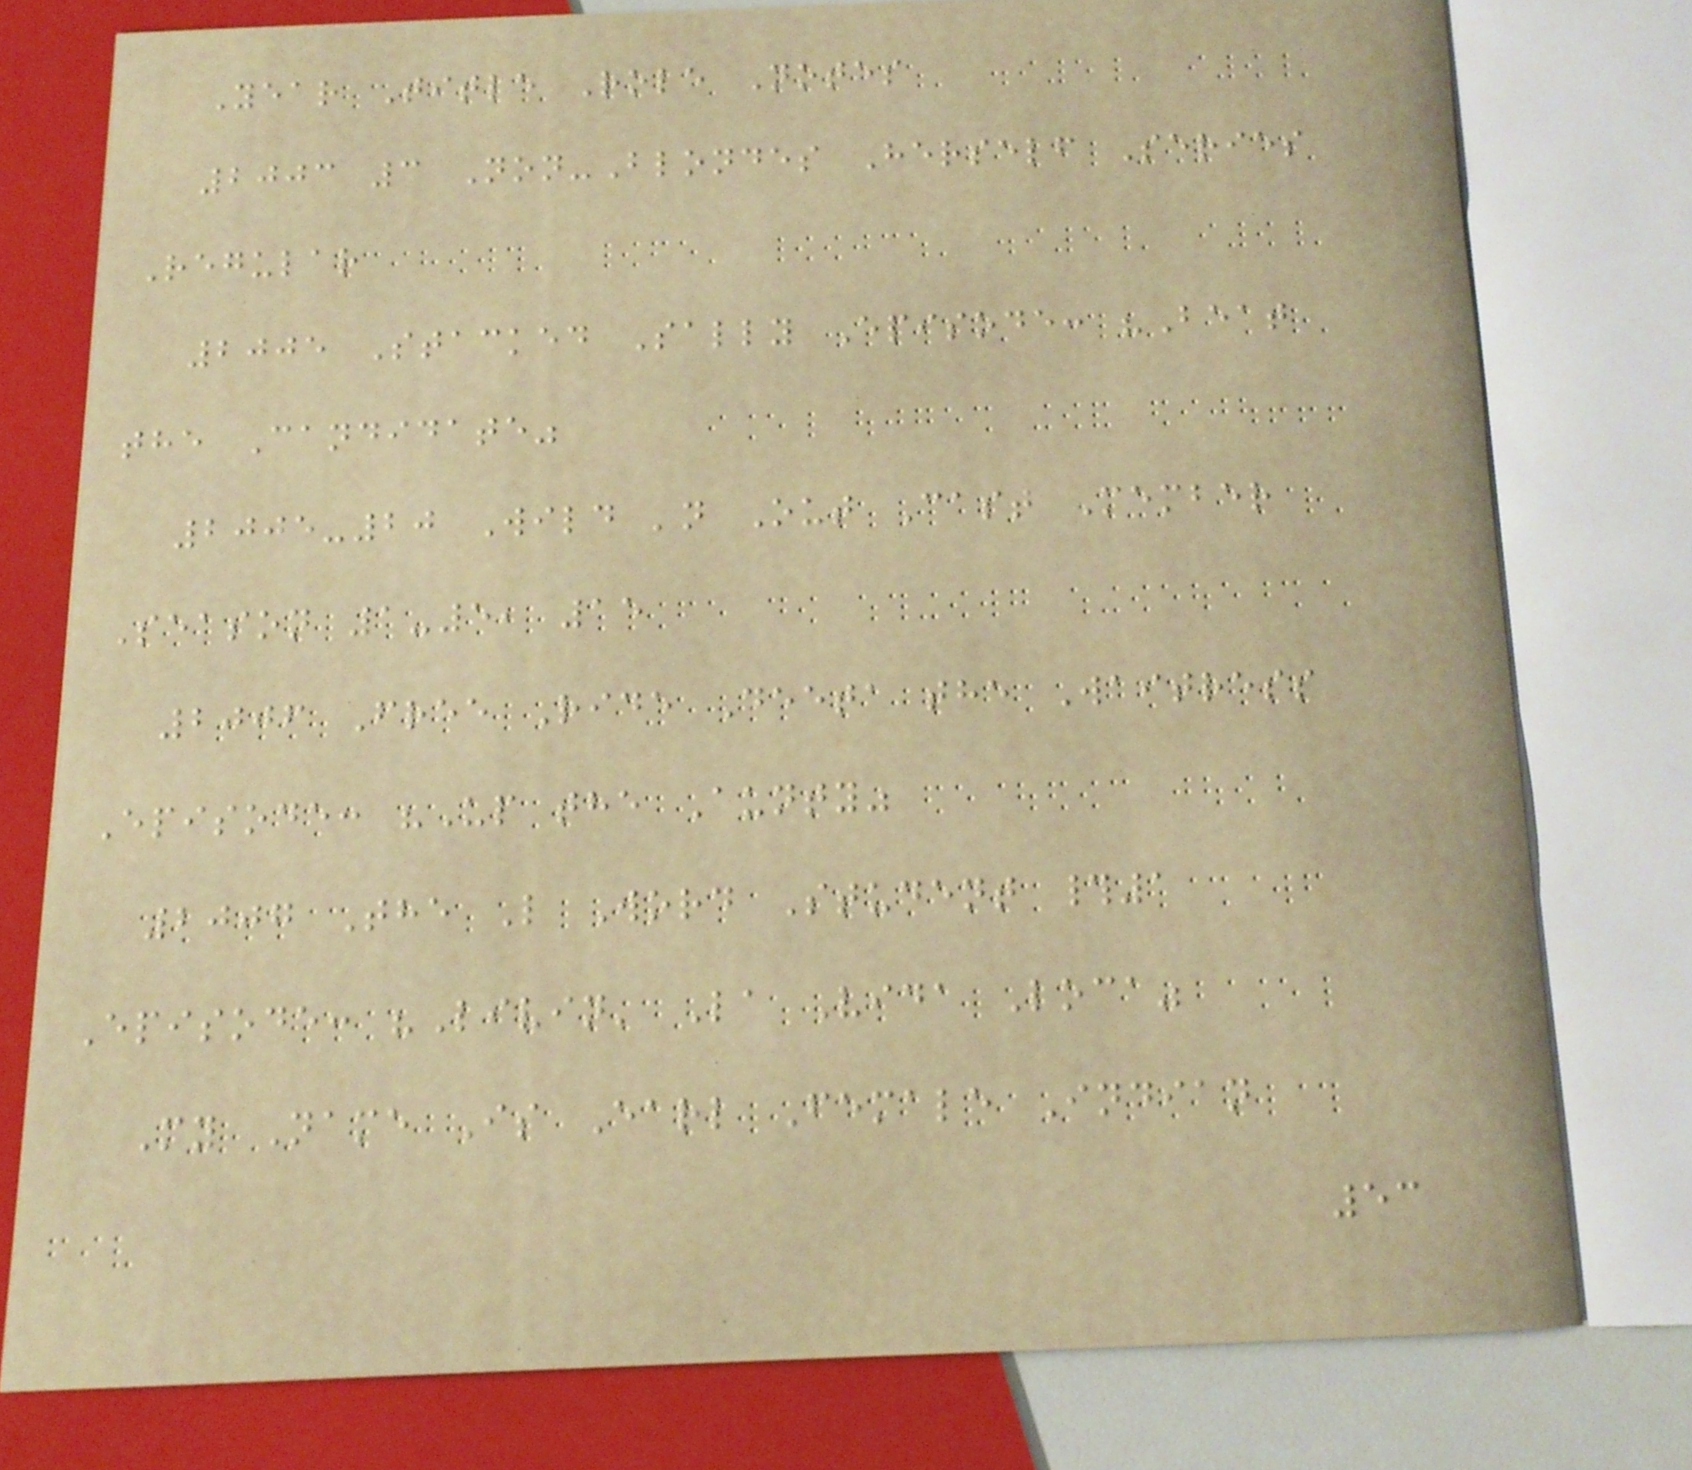Year Title Role Notes
2003 3 Non-Blondes Herself Series
Regular
2005 Stacked Sally Episode: "Beat
the Candidate"
2005-20 Wild 'n Out Cast Member
Season 1-5, 15
2006 Free Ride Deeta the Waitress
Episode: "Up the Aunty"
2007 The L Word Student #1
Episode: "Livin' La Vida Loca"
My Name Is Earl Female Indian
53
